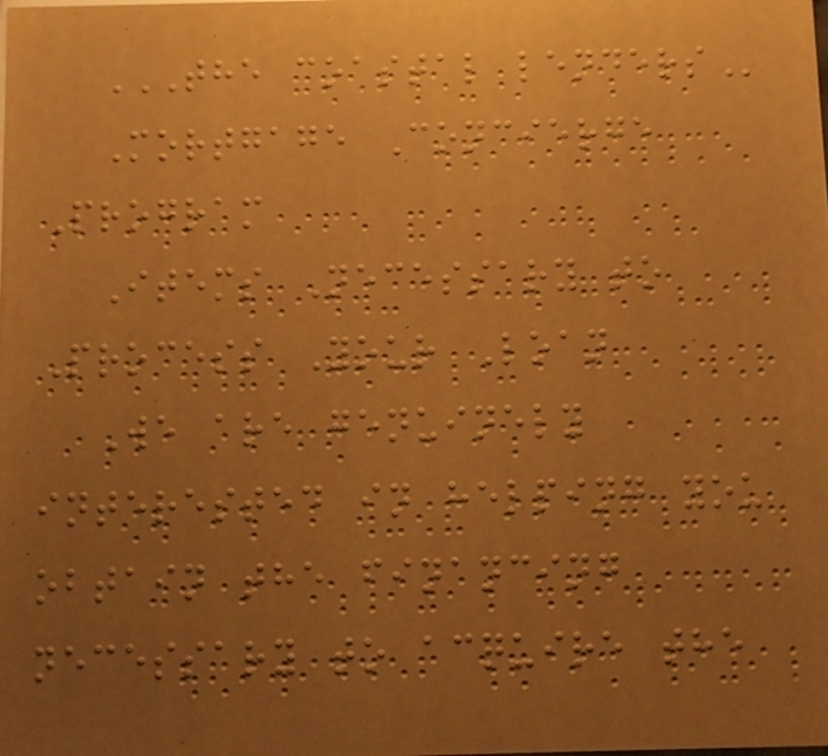THE COASTAL LENDERS
Mortgage Concierge
Program
Items Necessary to
Process Your Loan
We are genuinely
interested in helping you
obtain the financing
necessary to acquire the
